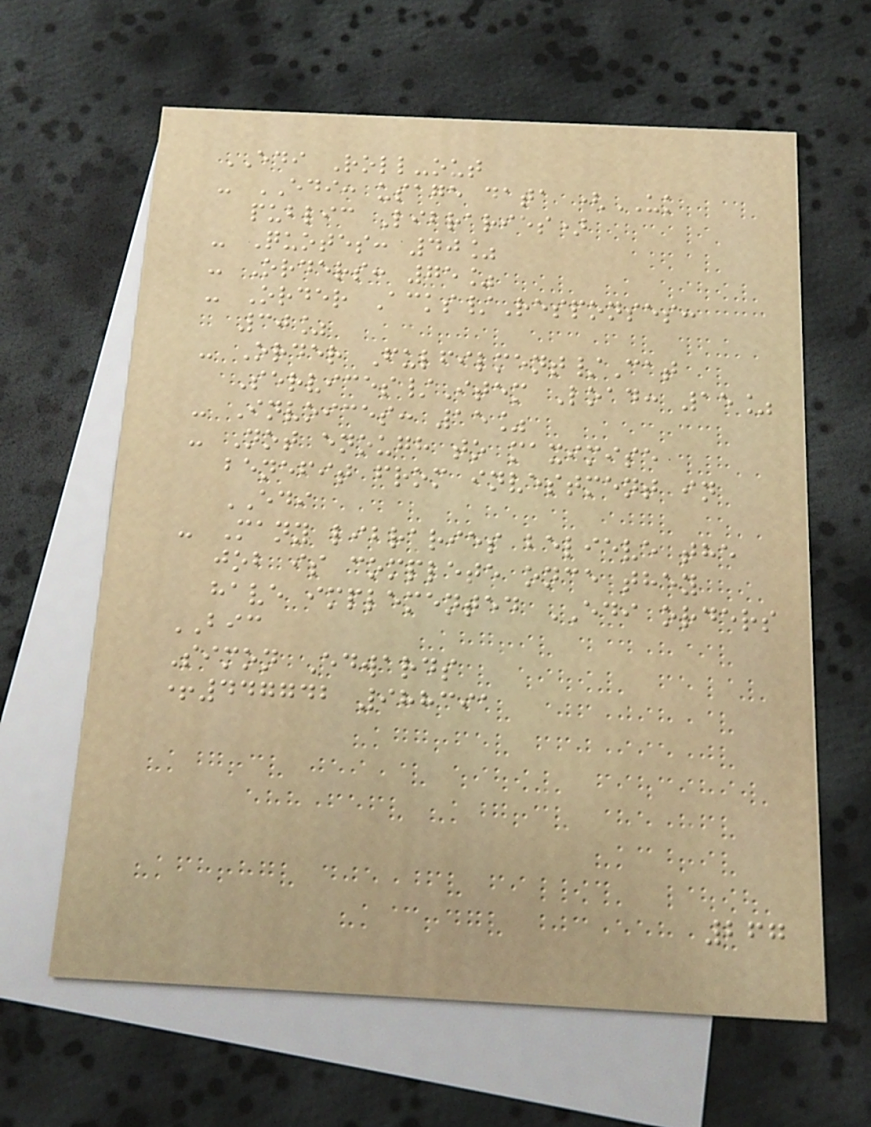EDI Roll-out
- EDI: usage data (UK
public Libraries)
- Quotes: 40%
- Orders: 75%
- Order Acks/Responses:
30%
- Order Fulfilment/Cat
Services/Item Load: 15%
- Invoices: 15%
- Not enough to maximise
benefit from investment in
EDI
- Many libraries believe the
job is complete once they
have implemented EDI orders
BIC
Simon Edwards
+447742 988391
267
